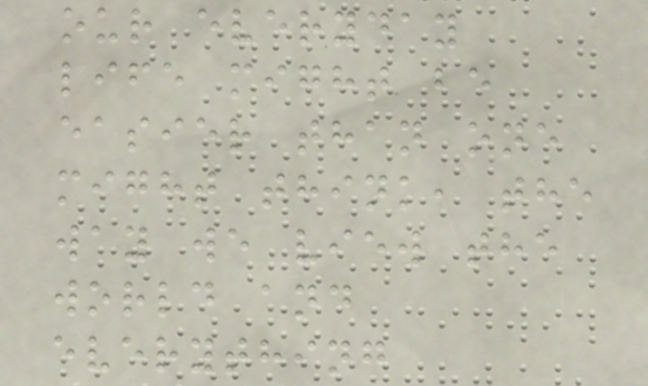our everyday
life might be
easier than one
might think, the
way we view the
world and
everything
